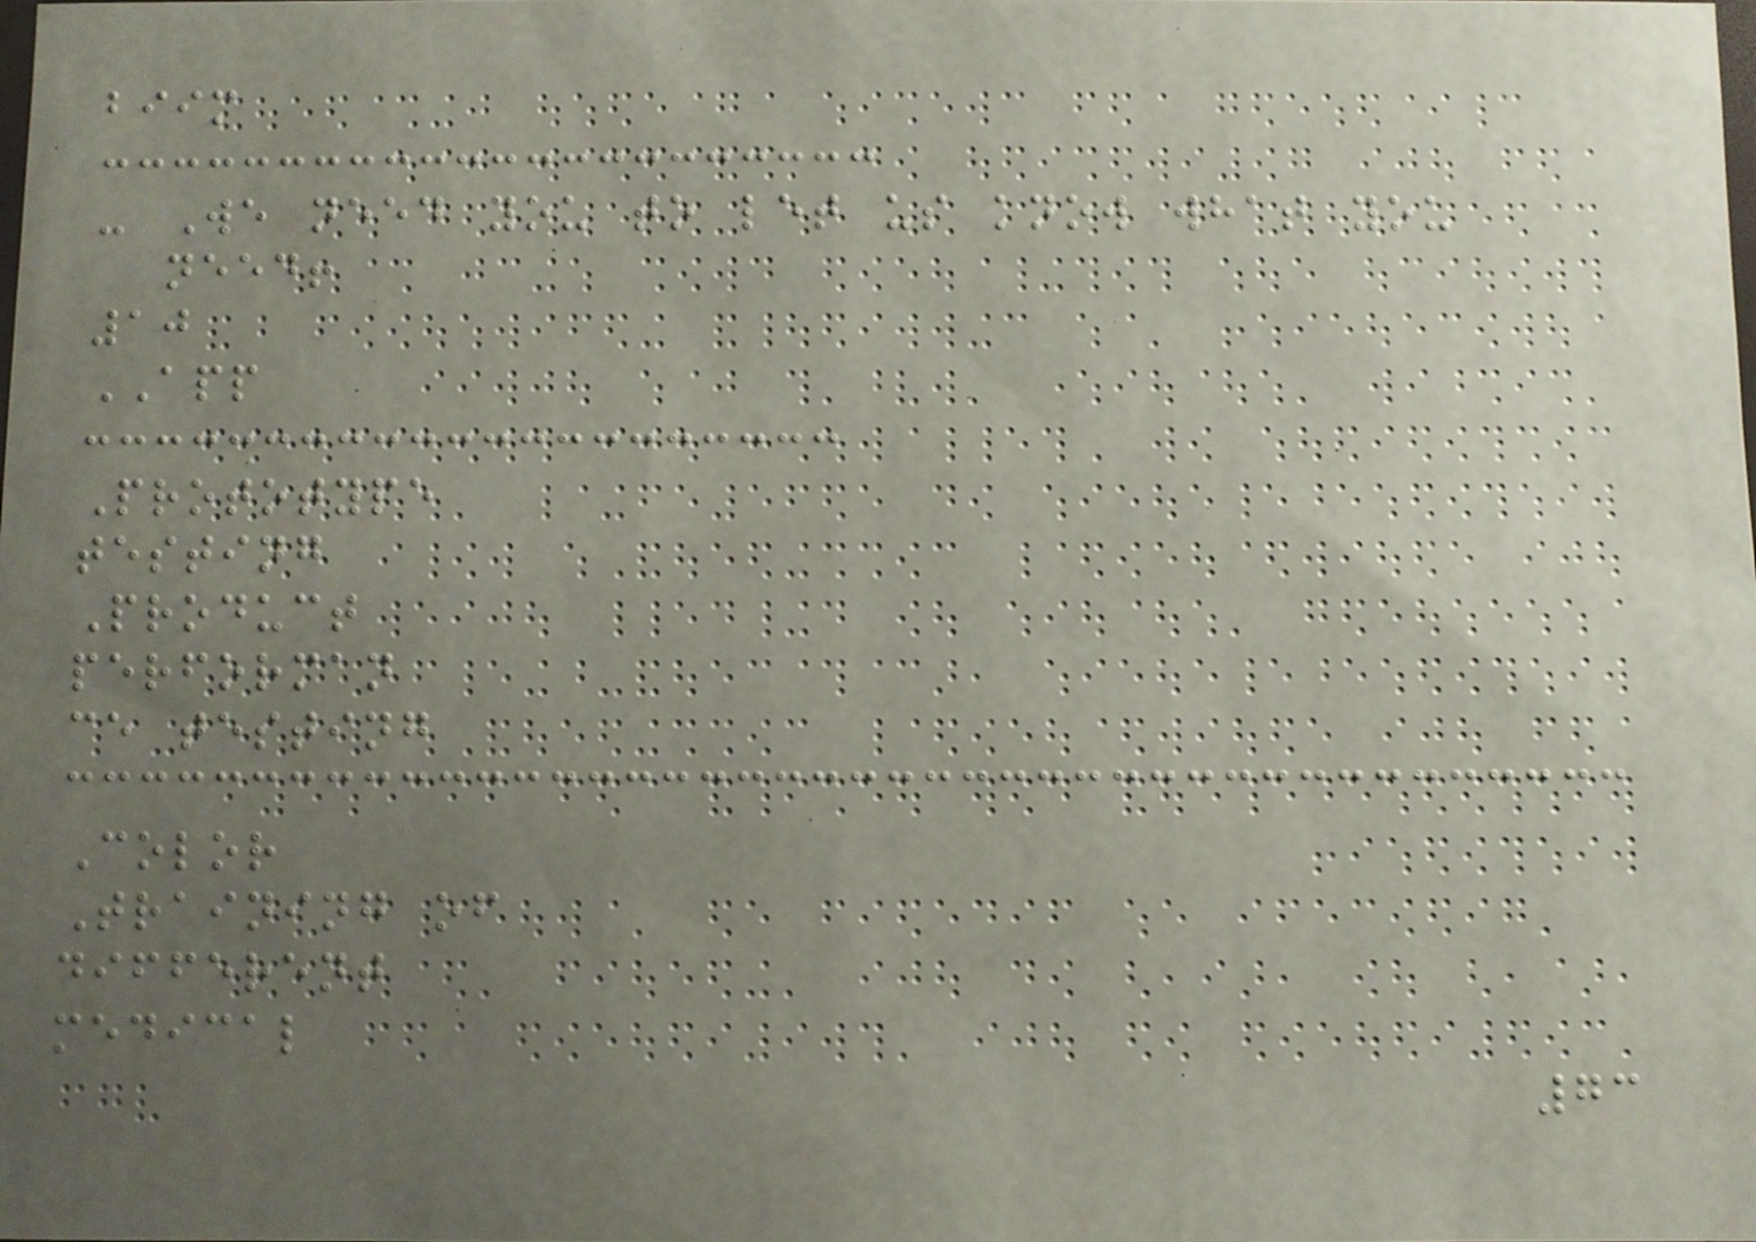biim
- We need you to let us know what you
need!
10
APP
Prototype
testing
Product
performan
ce testing
Color
Training of
different
medical
73
